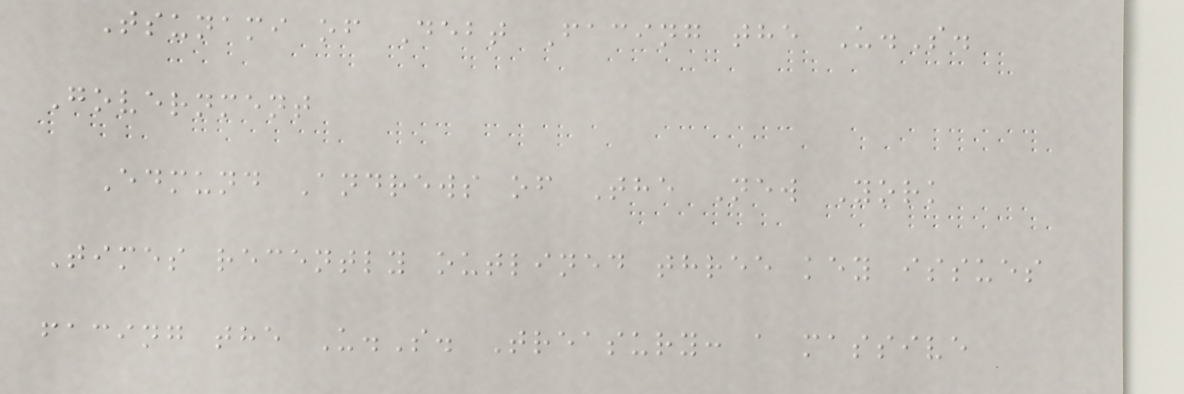Tsunami of Debt Facing the U.S.
Government
Edmund Andrews of The New York
Times recently outlined three key issues
facing the U.S. Treasury: a massive
